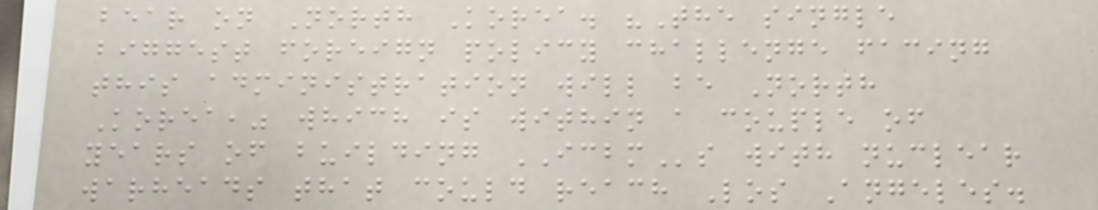bear on North Korea. "The single
biggest foreign policy challenge facing
this administration will be North
Korea," which is within a couple of
years of building ICBMs with nuclear
warheads that could reach Los Angeles.
